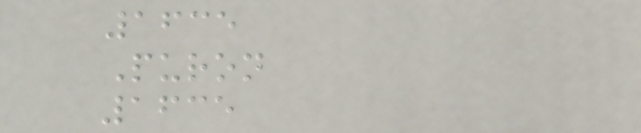1635
Puron
1635
